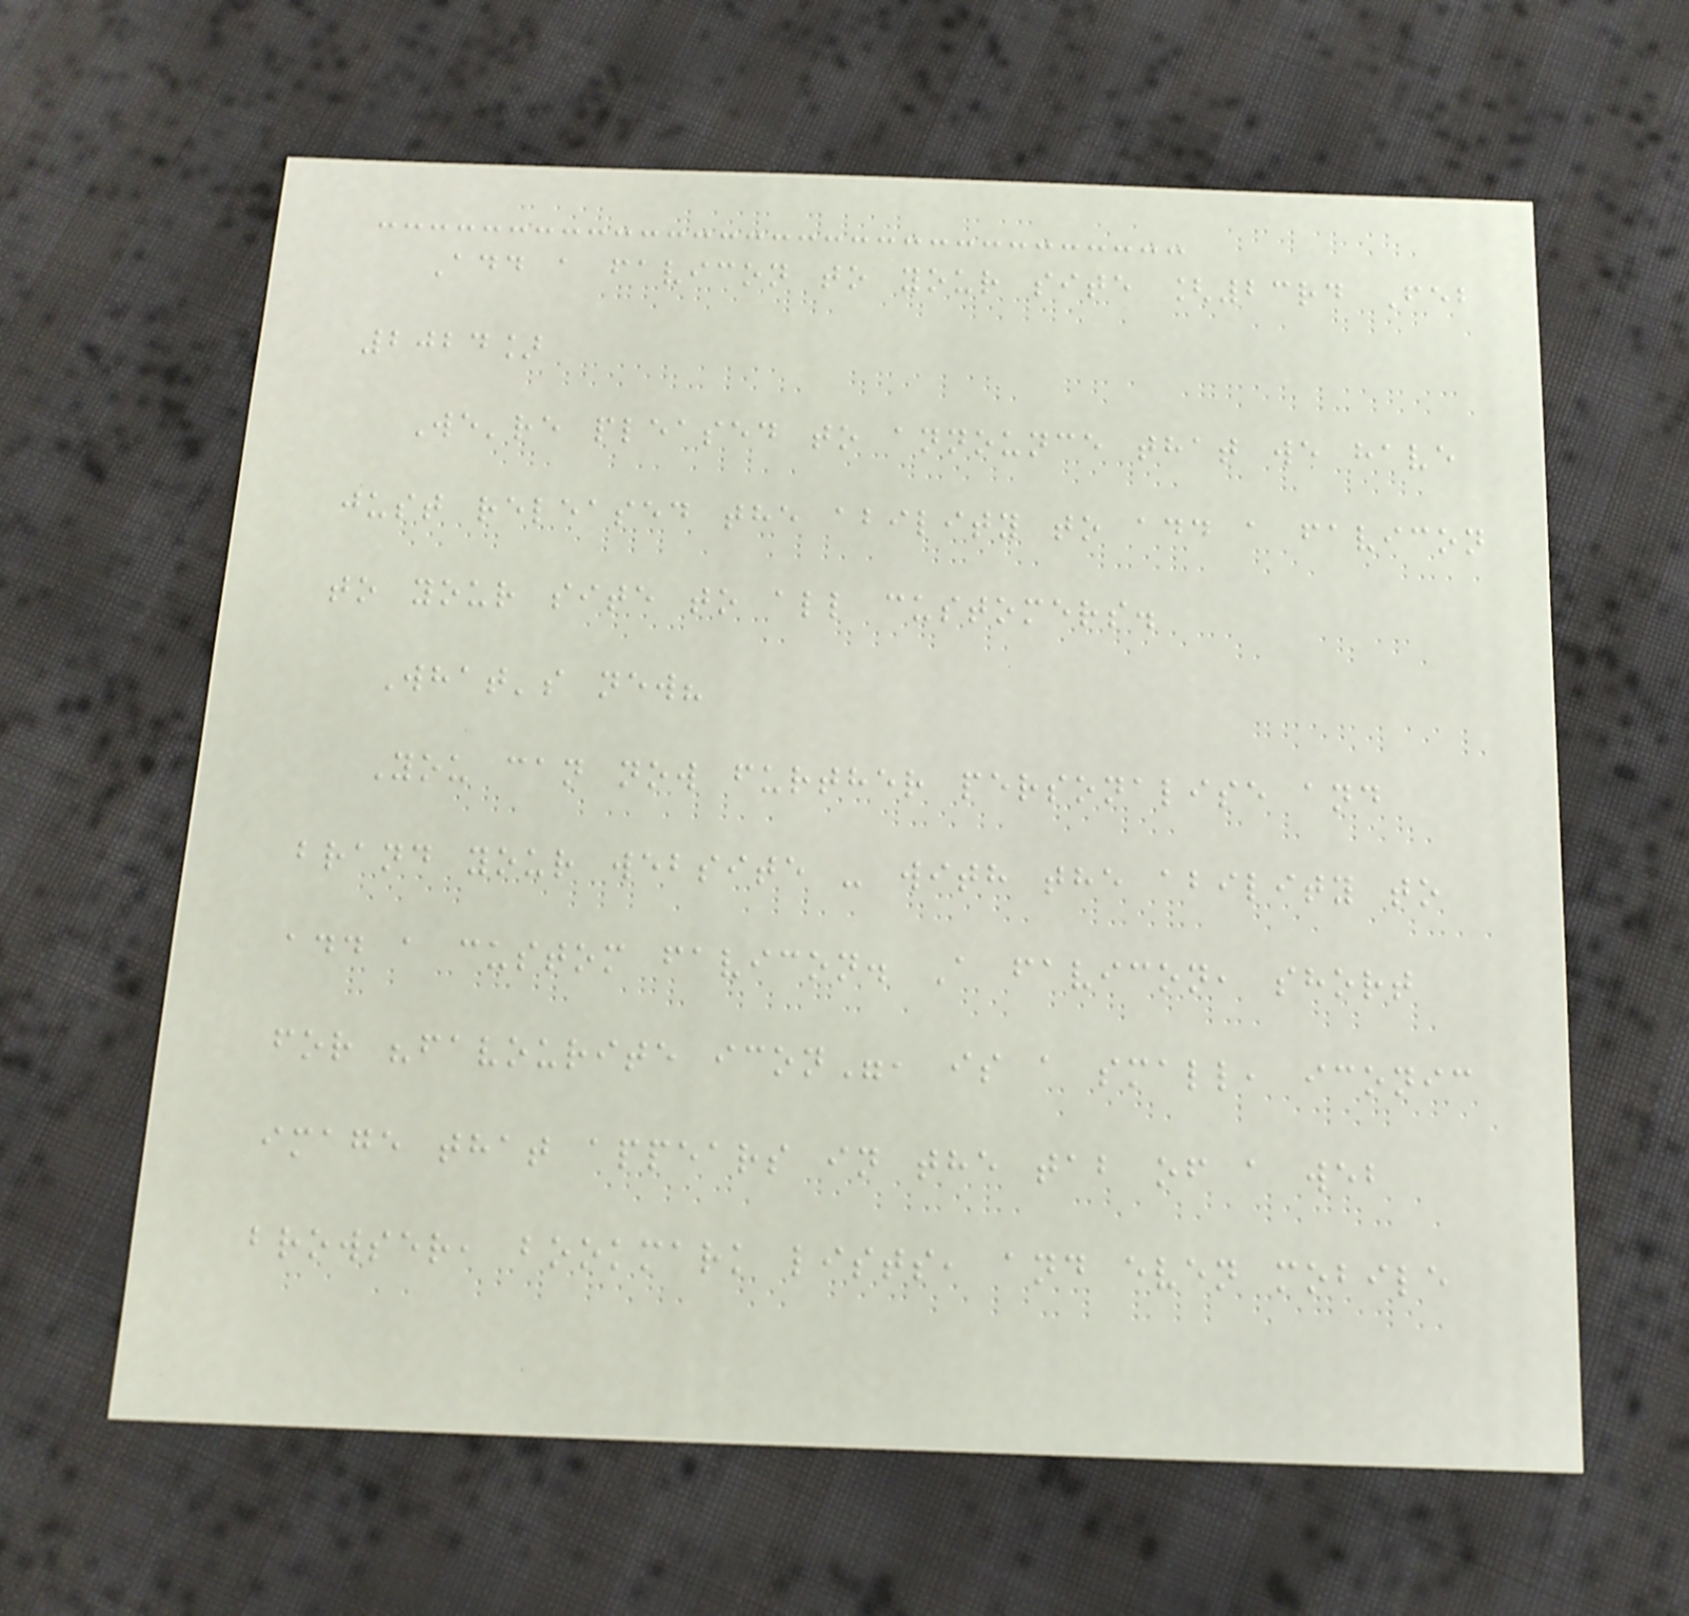Add a favicon to your site [23rd Feb
2024]
We're pleased to announce that we have
just released the ability to add a favicon
to your site to all customers.
What's new?
You can now further personalise and
brand your website - with the ability to
add a custom favicon. A favicon, short
for "favourite icon", is a small, iconic
image that appears in the tab of a web
browser, bookmark lists, and even mobile
